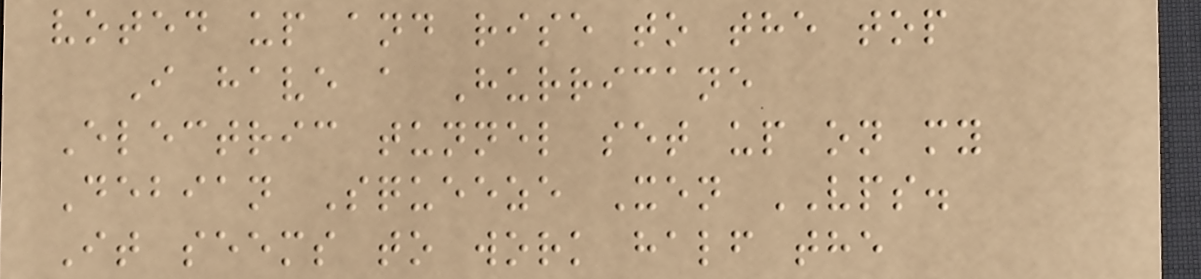voted up and rise to the top
I have a Hurricane
Electric tunnel set up on my
Debian Squeeze Xen VPS.
It seems to work half the
